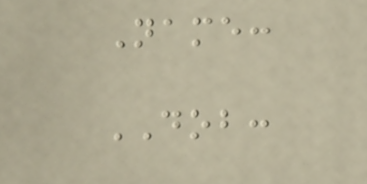Name:
DOB:
